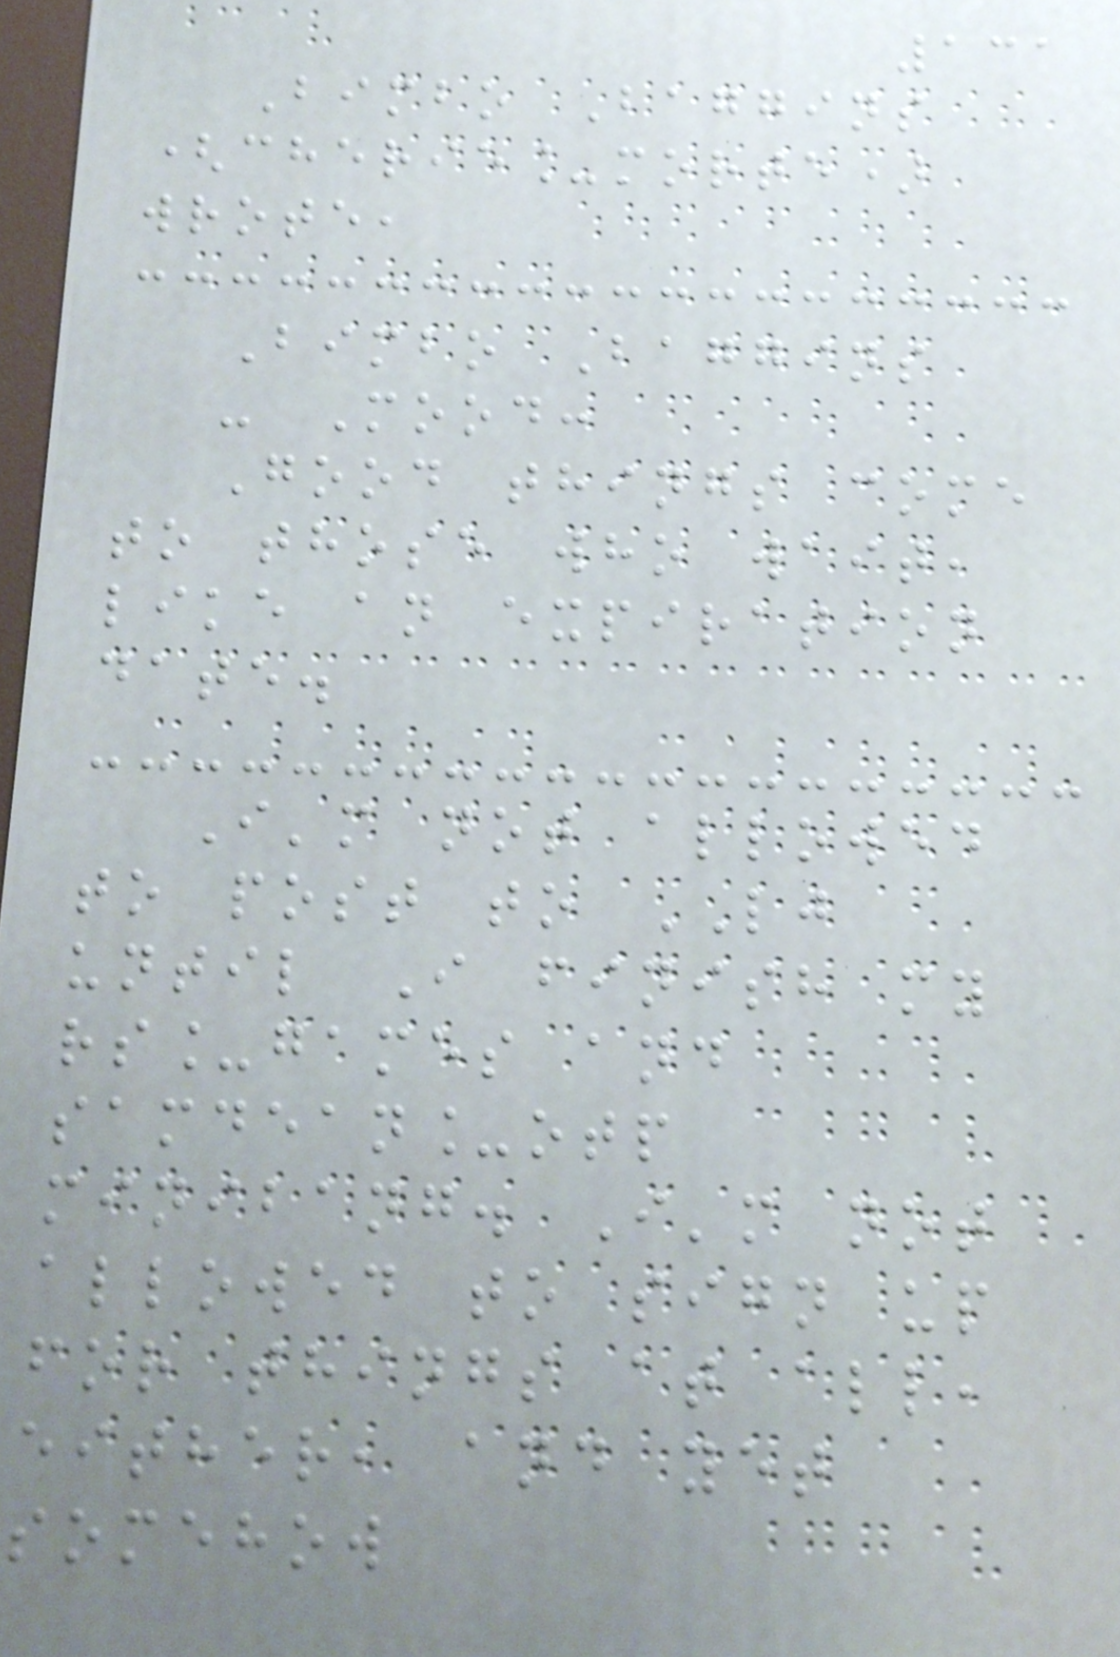131
Bimbo Baggins
(cherie_morte)
wrote,
Bimbo Baggins
- Mood:
Good things come
to those who wait,
like an expiration
date.
I'm not allowed
to post to LJ
until I finish my
rs_games and
samdean_otp
minibang. I'm not
allowed to sign up
for things at all,
either, and yet
somehow
